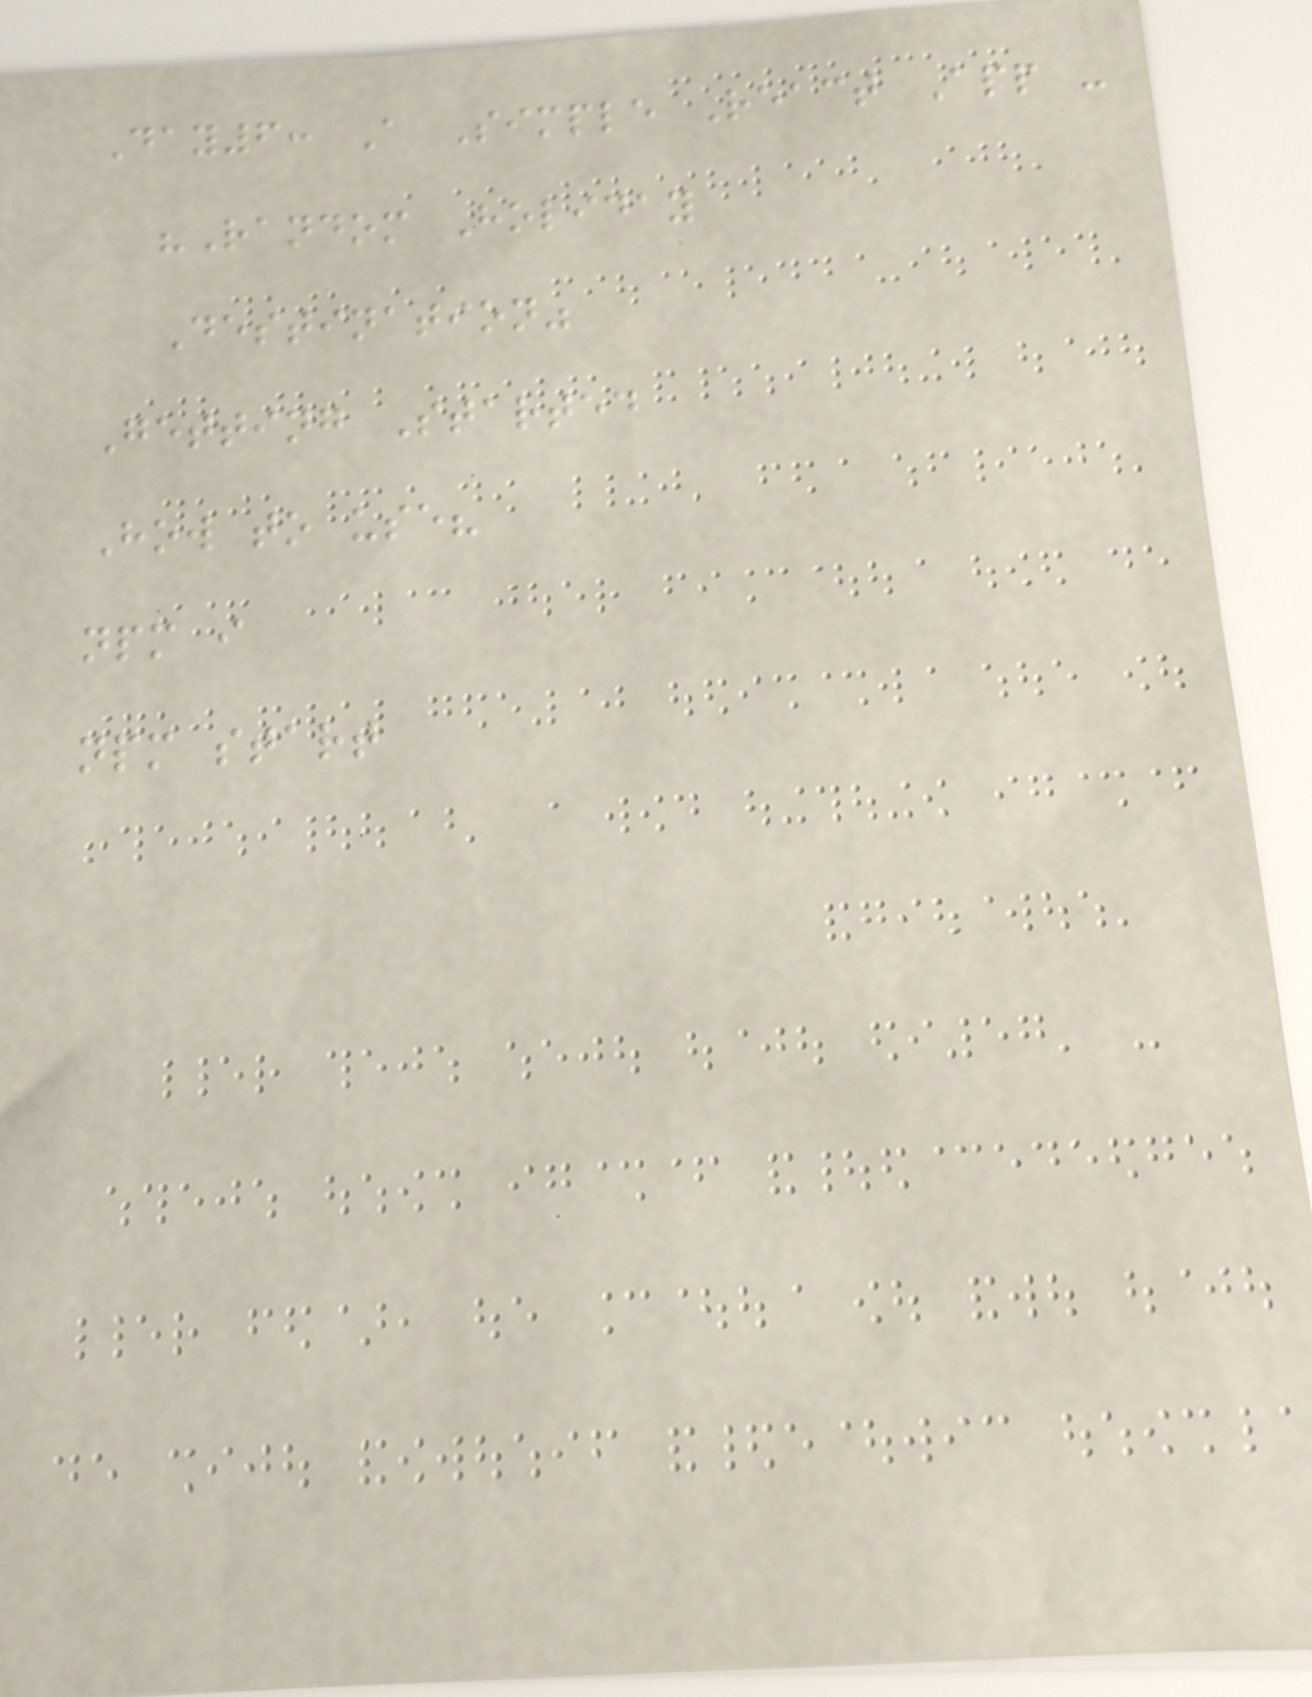Day6: A Simple React App -
"Random Holiday
Destination"
Getting Started
How to use?
npm i
npm start
